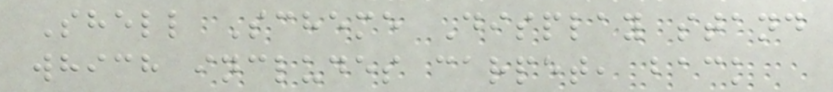Shell Scheme Display stand
which includes carpet, back
